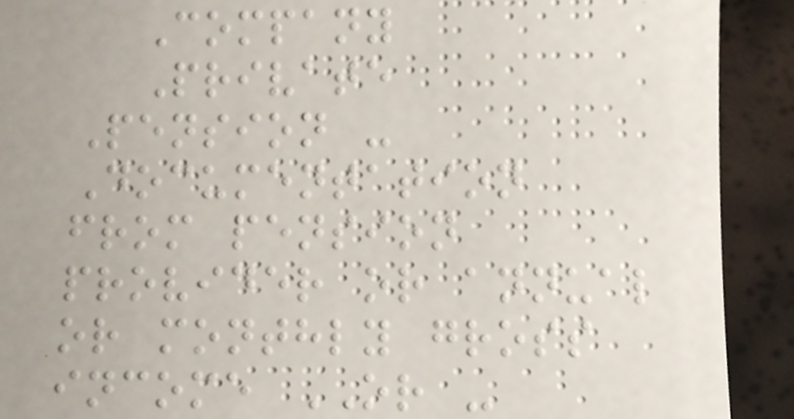Company
Private
Pension -
Documentation
from pension
provider or annual
or monthly gross
income OR -
